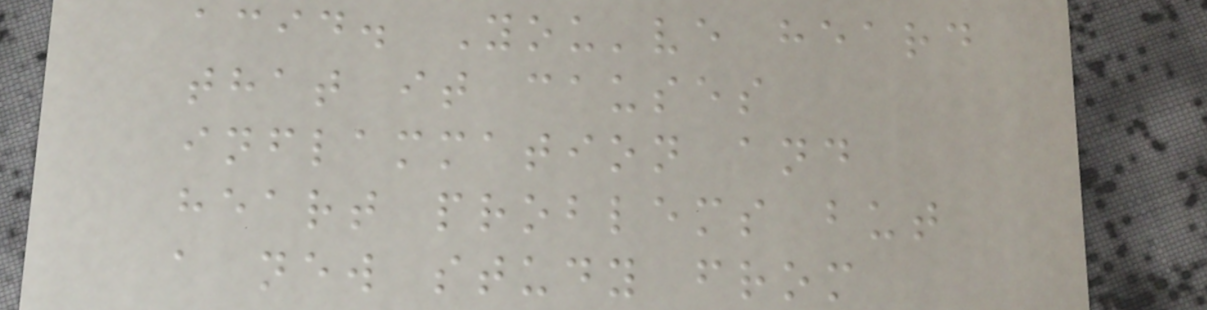acid. You've heard
that it causes
inflammation and
heart problems but
a new study from
